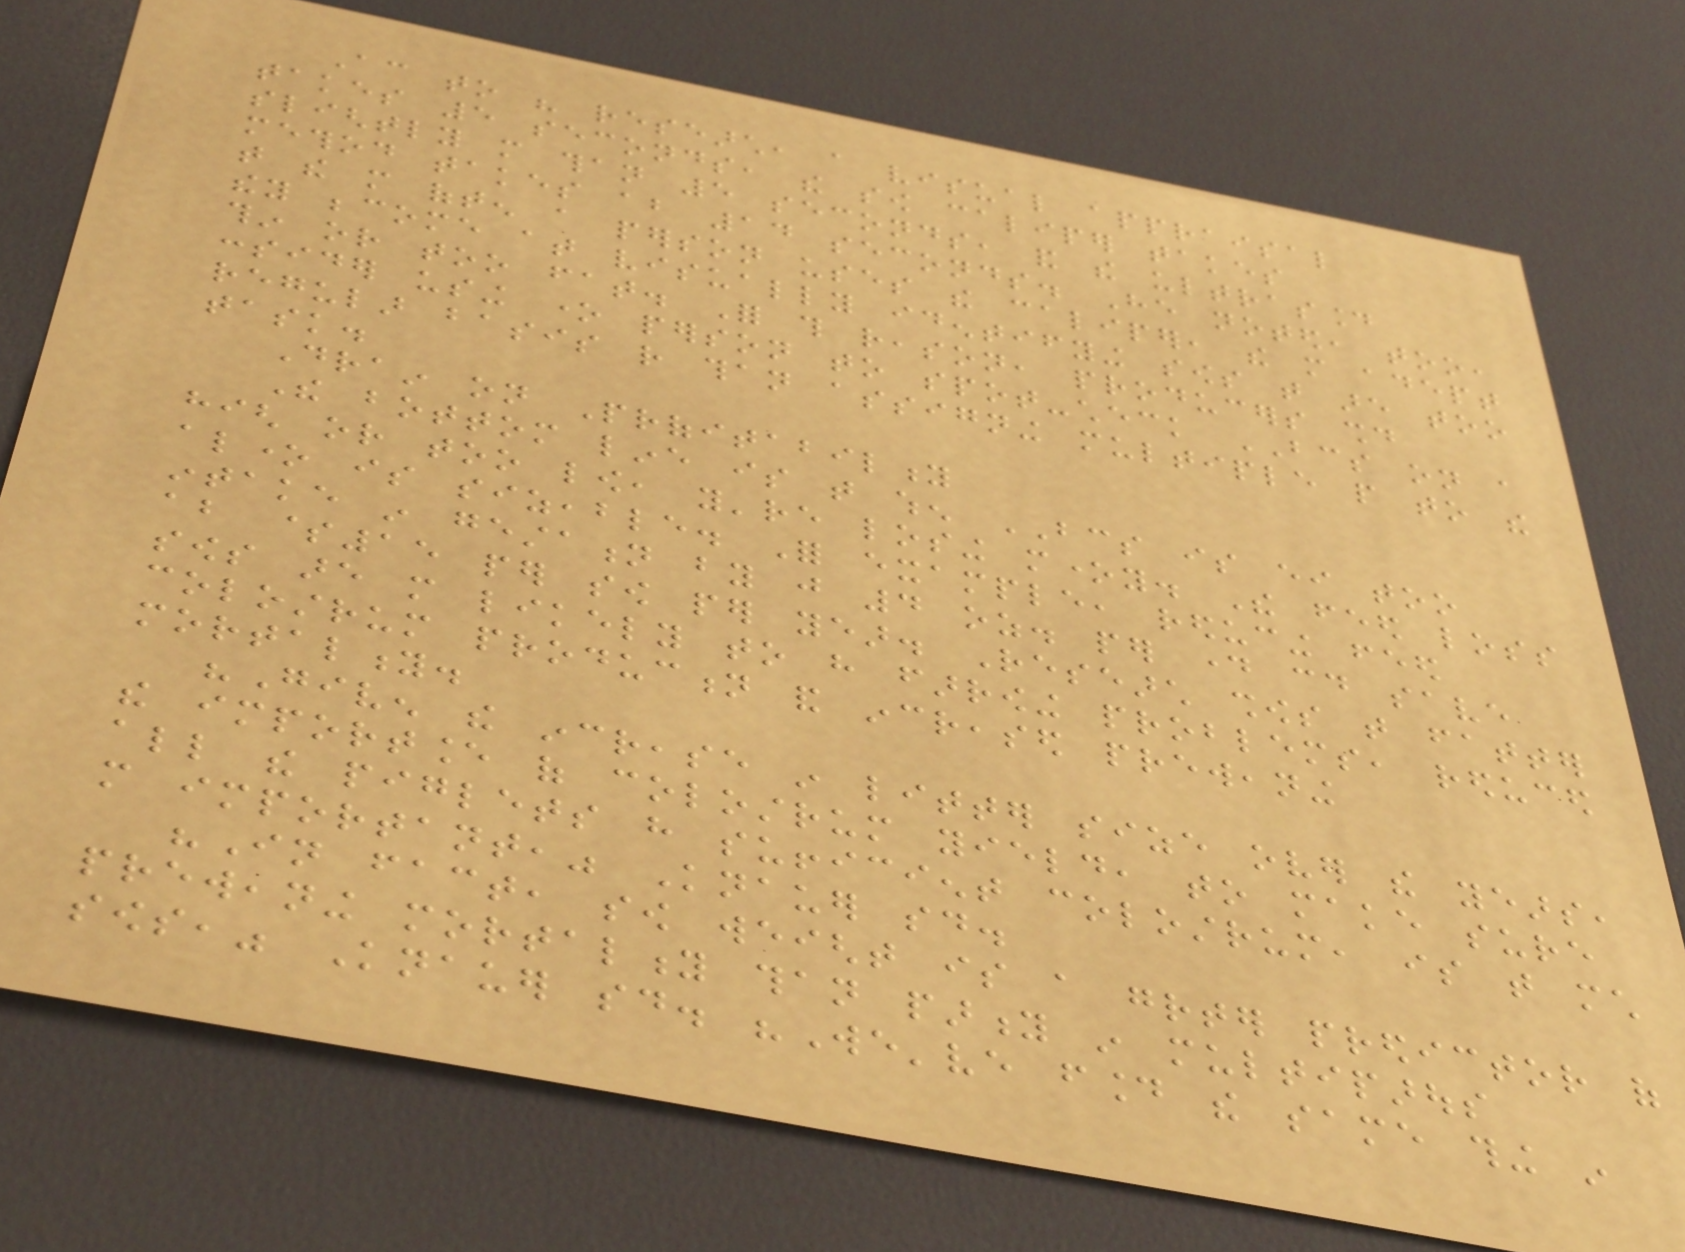According to his research, a visual appraisal
takes 5 seconds, the sow caliper takes
slightly more than 5 seconds, and the ultrasound
method takes about 14 seconds. He noted, too,
that the more often a person uses the caliper, the more adept
they become at visually identifying sows that are too
thin or too fat. For this reason, producers should
consider using one person to spot-check BCS on a
regular basis rather than assigning multiple people to the
task.
Drain on Profitability
The bottom line is that when BCS is either too
high or too low, you're losing money. The feed loss
alone is sizeable. For example, reducing feed
intake in gestation by just 4 oz. per day could save
about $15 per sow per year. Research shows that fatter
sows are more likely to have farrowing problems, reduced
colostrum production and increased preweaning
mortality.
"Given the increase in litter size over the years,
the importance of colostrum yield, to make sure
all the piglets have sufficient colostrum, is that much
more important," Knauer said.
"In fact, sow weight is a greater predictor of
preweaning mortality than parity in multiparous
sows," Knauer said. "We've found the same thing in
